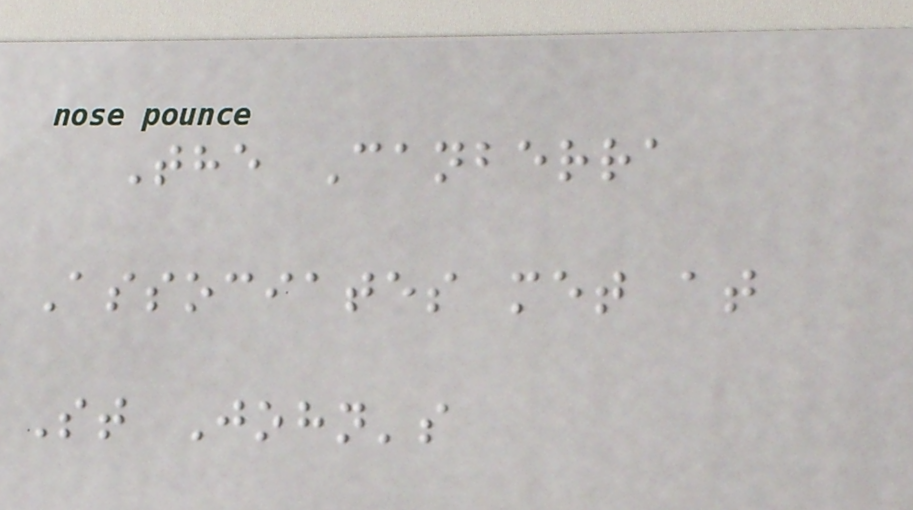The Canberra
Associates met at
St John's
